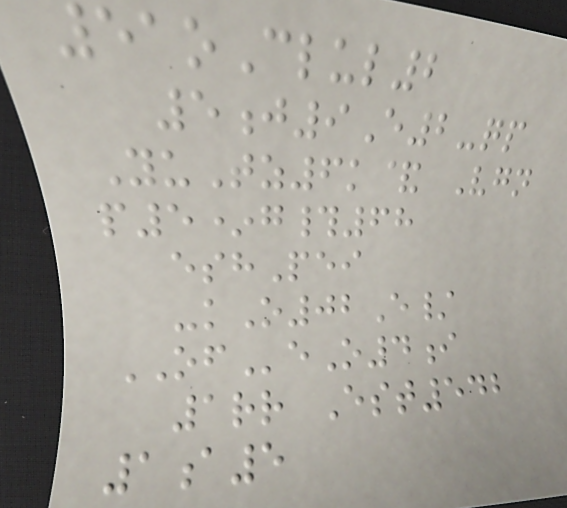51oClul2
5j9E2-qp
YuTz6k& Vgn
p5*g#68
eshPei
-kO02E/
OFeO4i
1rr Est542
1a5
